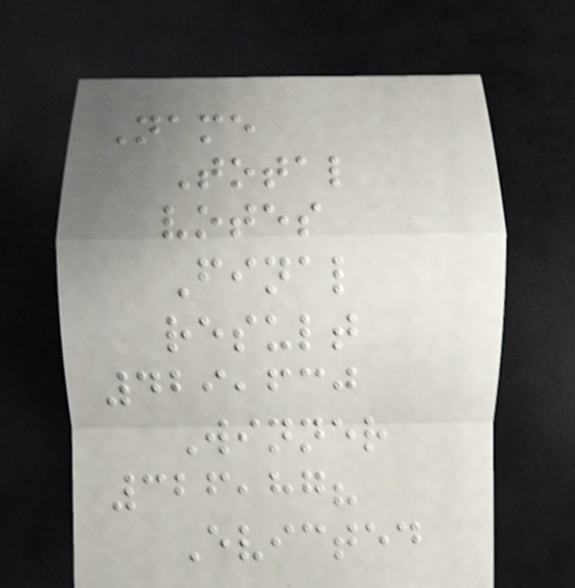Name
Total
votes
Final
result
429,630
Winner
326,87?
Evicted
